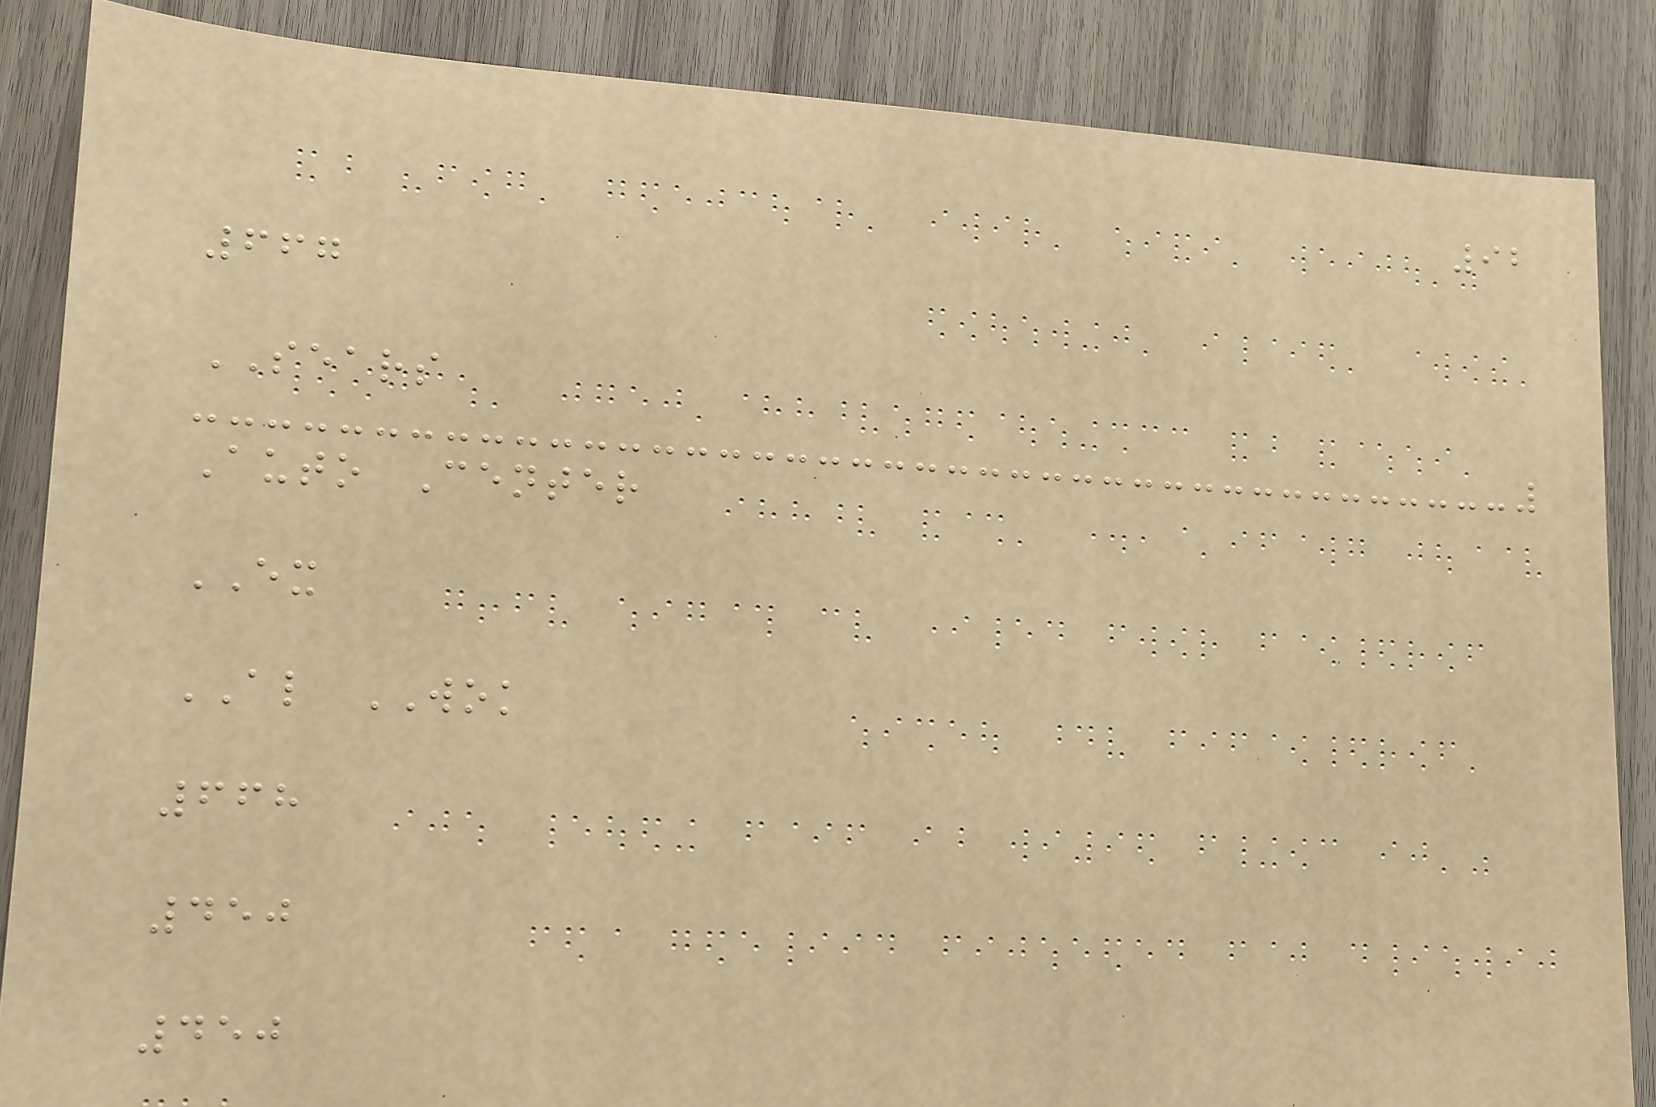92
667
SEARS
Auto Center
EX
AL WOK
668
450
450
